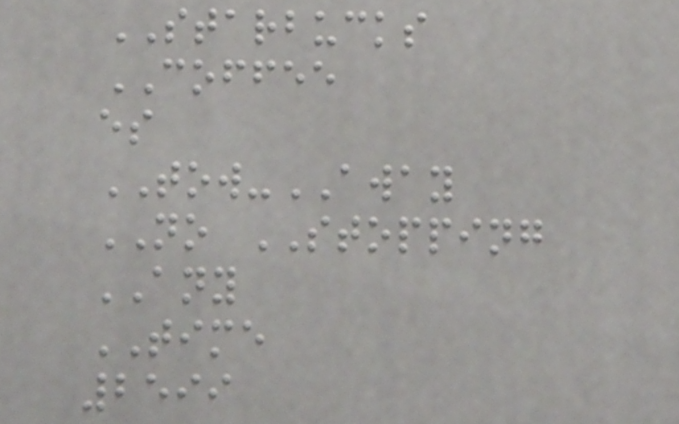STARBUCKS
COFFEE
es
TOW-AWAY
NO STOPPING
ANY
TIME
2599
